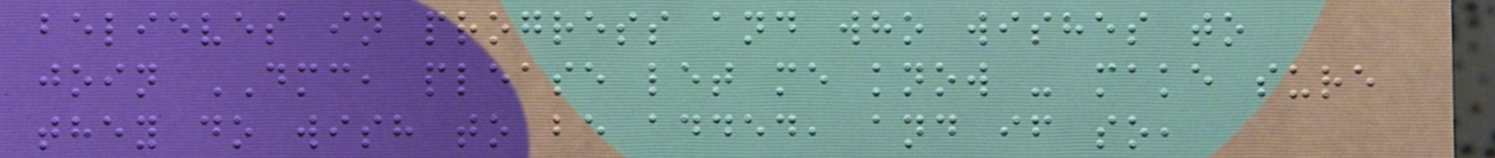believes in progress and who wishes to
join DMC, please let me know - make sure
they do wish to be added, and if so,
